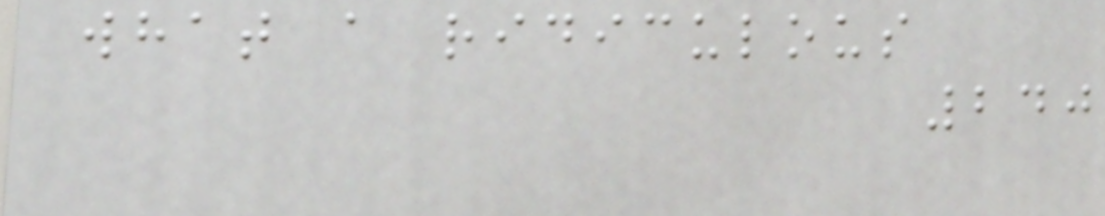what a ridiculous
240
